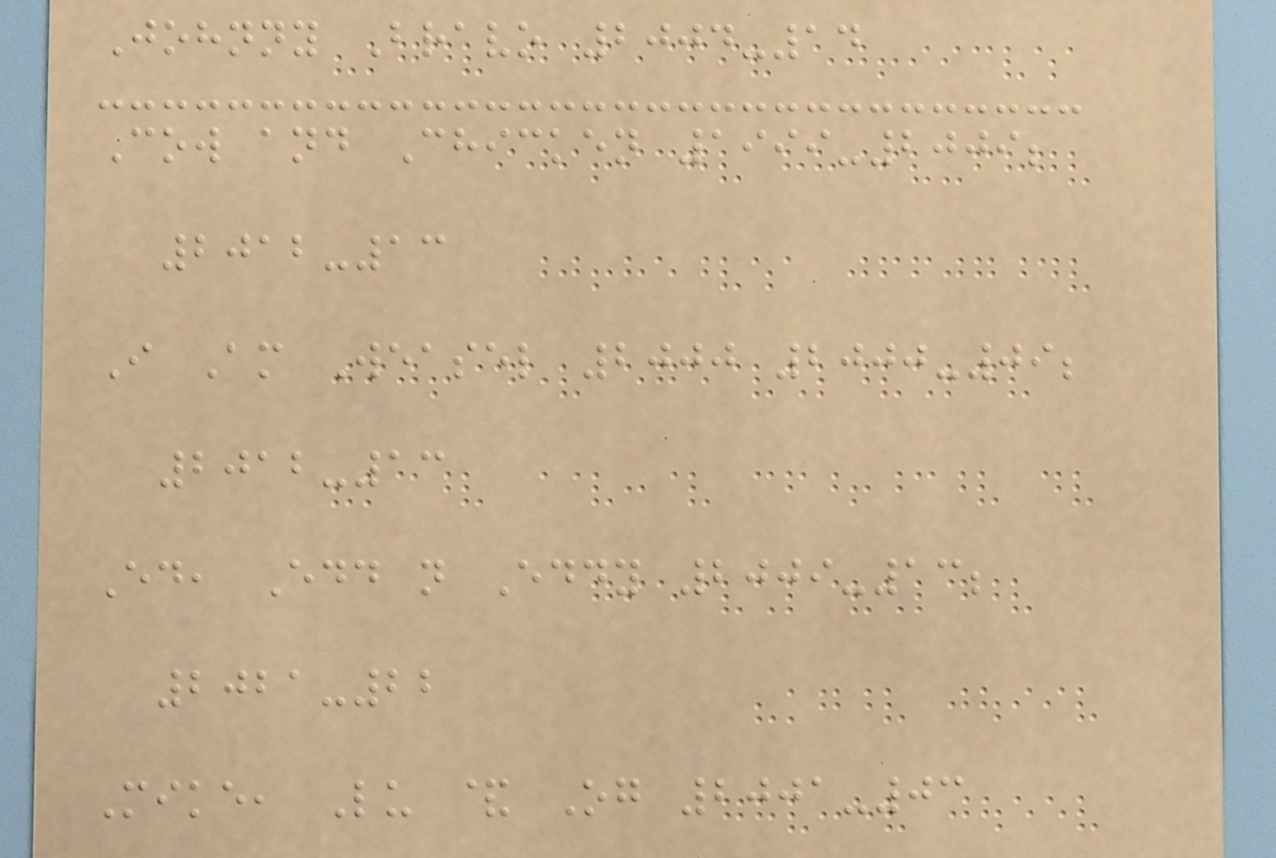Johnny Bravo 2004-14
Cow and Chicken 1999-2009;
2012-13
I Am Weasel 2000 2000-09;
2012-13
Ed, Edd n Eddy 2009-13;
2021-22
Mike, Lu & Og 2001-03
